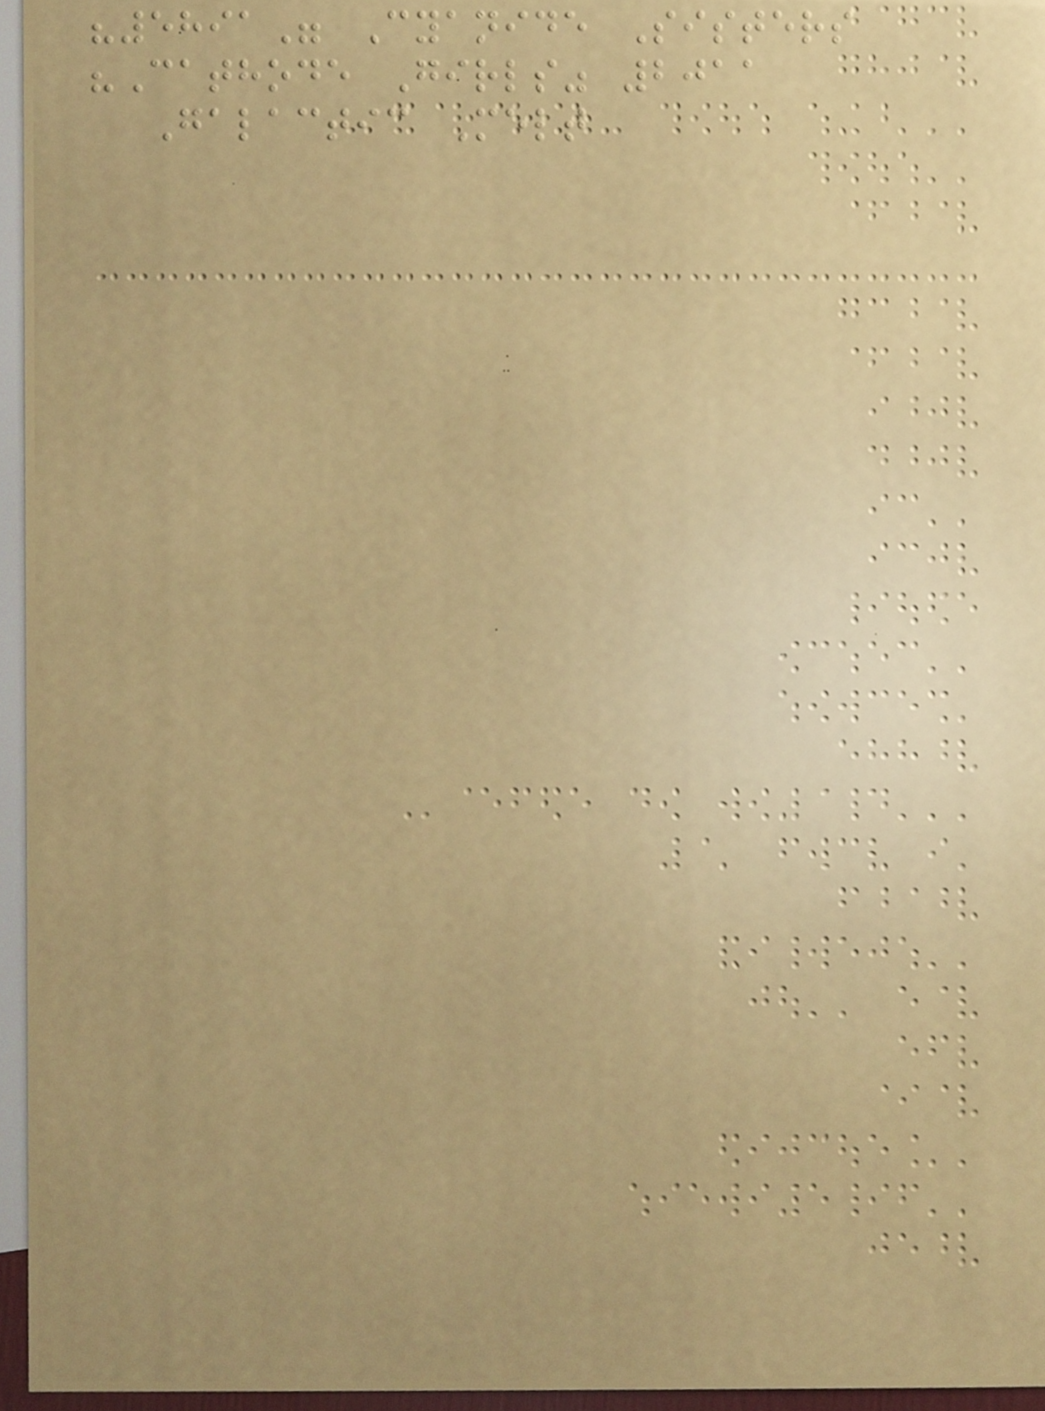"5891" Cyanide Sisters
"Cathode Girls" 2011
Galactic Melt
